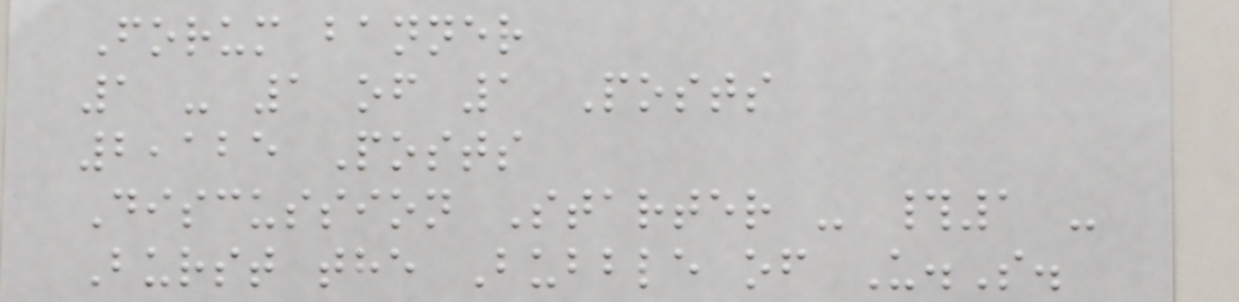Forum banner
1 - 1 of 1 Posts
2,125 Posts
Discussion Starter - #1 -
Burst the Bubble of U.S.
